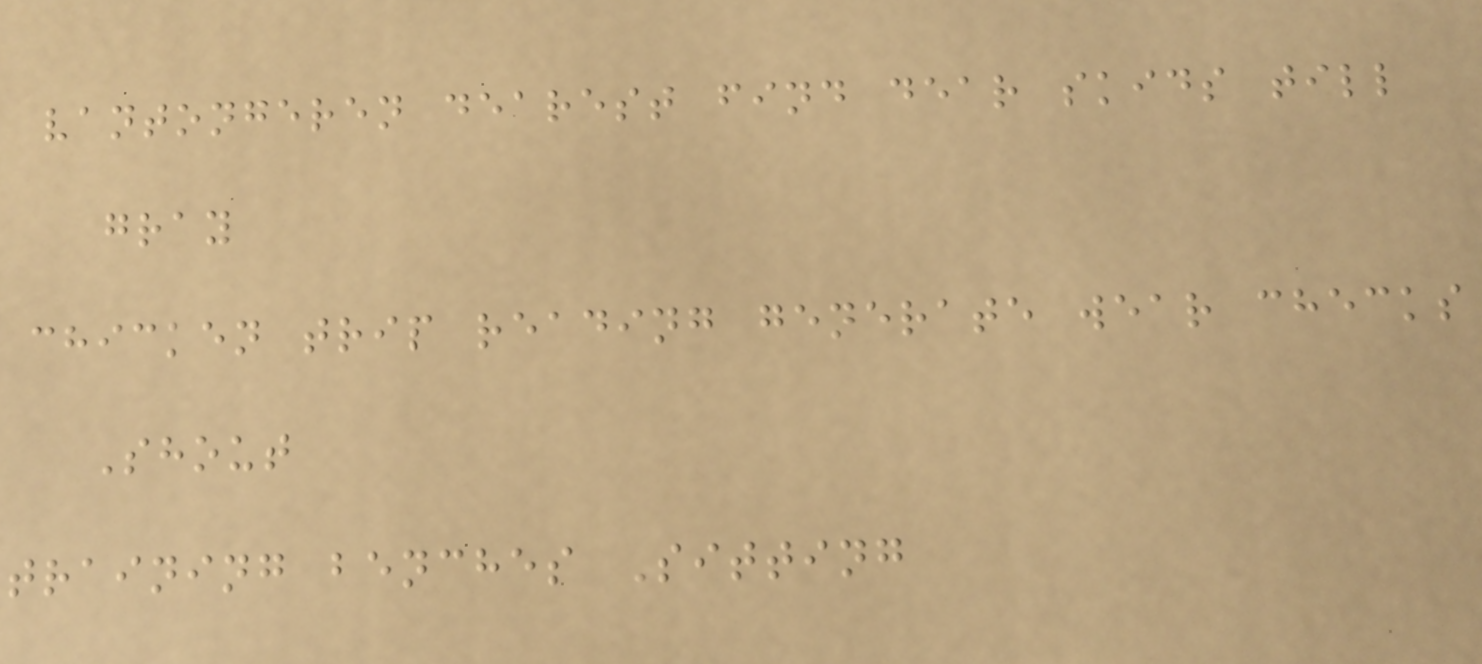vantongeren dearest find dear skids till
gray
chicken trip reading generate wear checks
Shout
training benches Sitting
